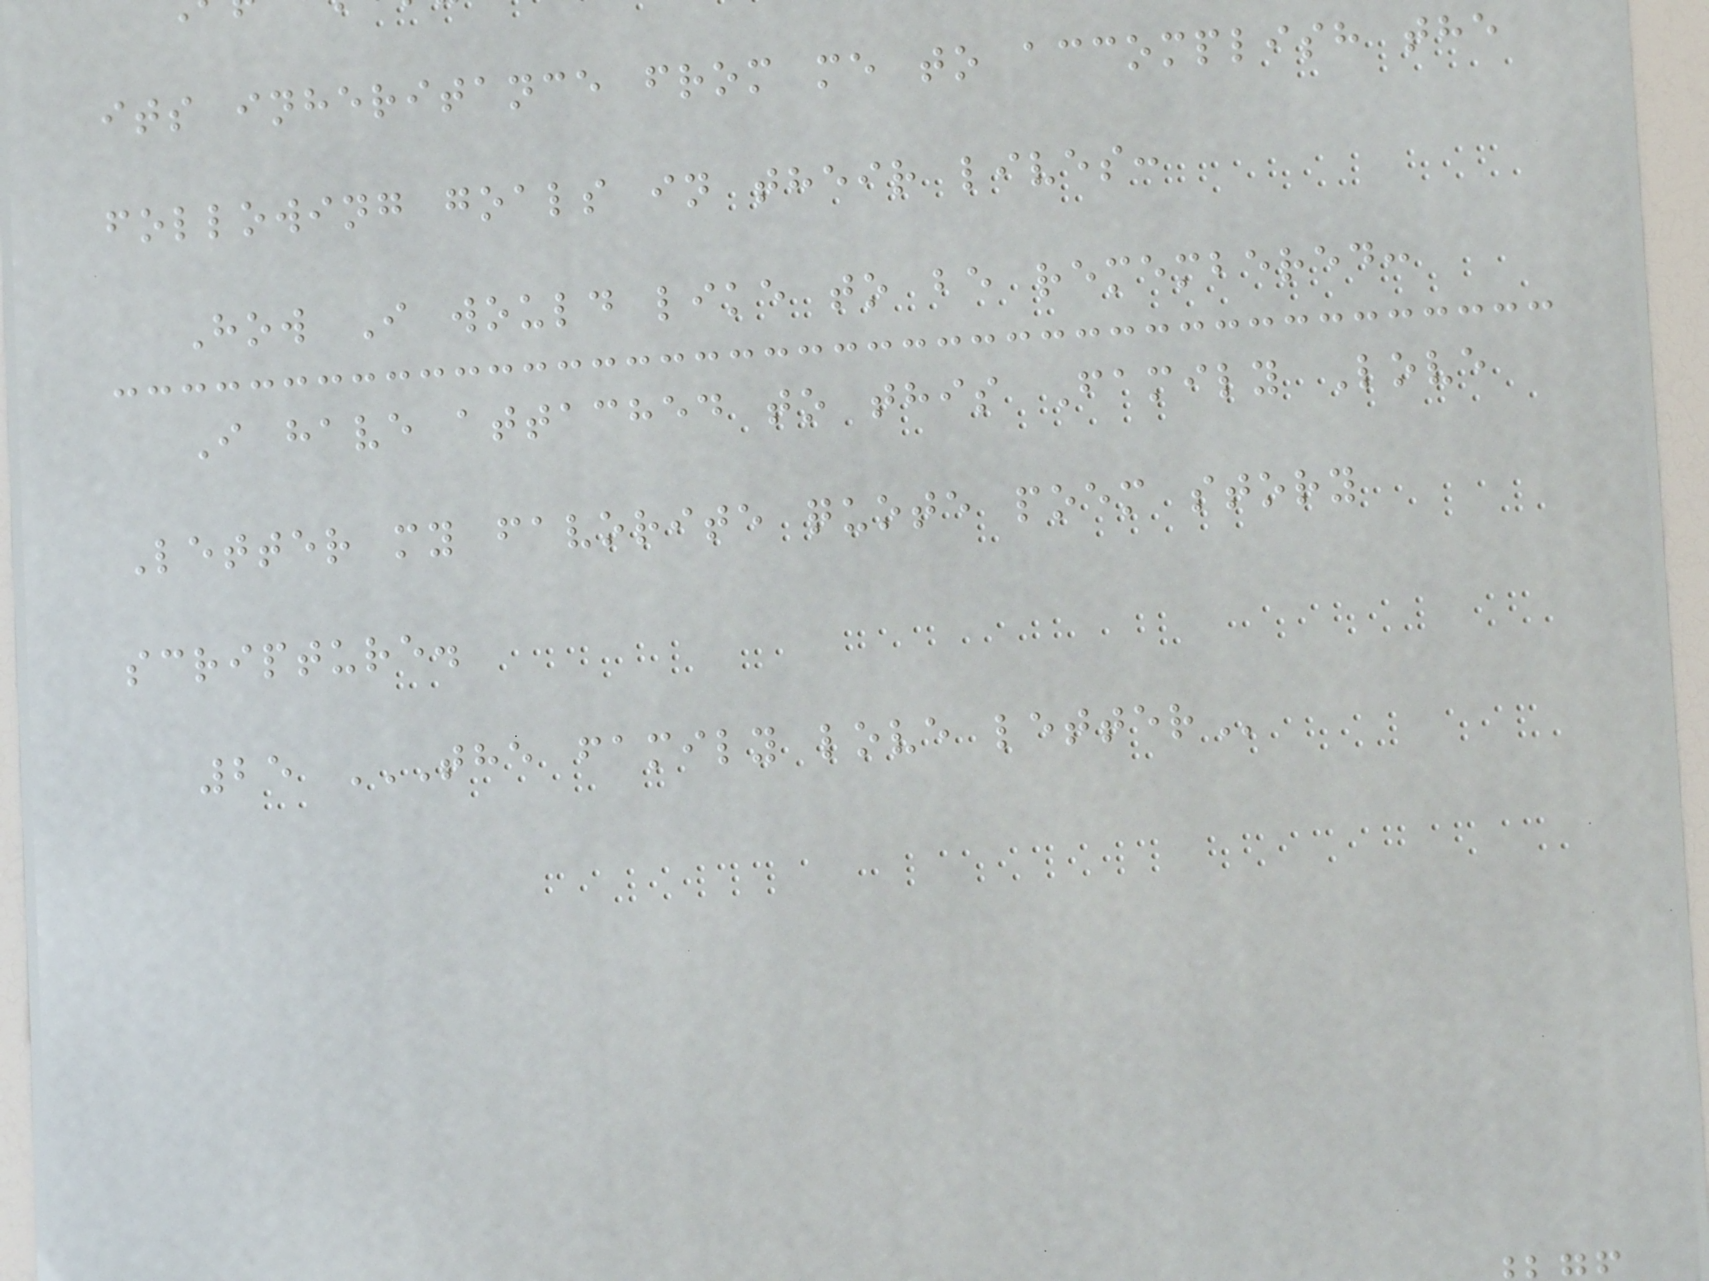its inheritance from me to accomplish the
following goals in their lives:
How I would like to be remembered:
I have attached to this Family Love
Letter my favorite quote poem story
scripture.
25 THE FAMILY LOVE LETTER
